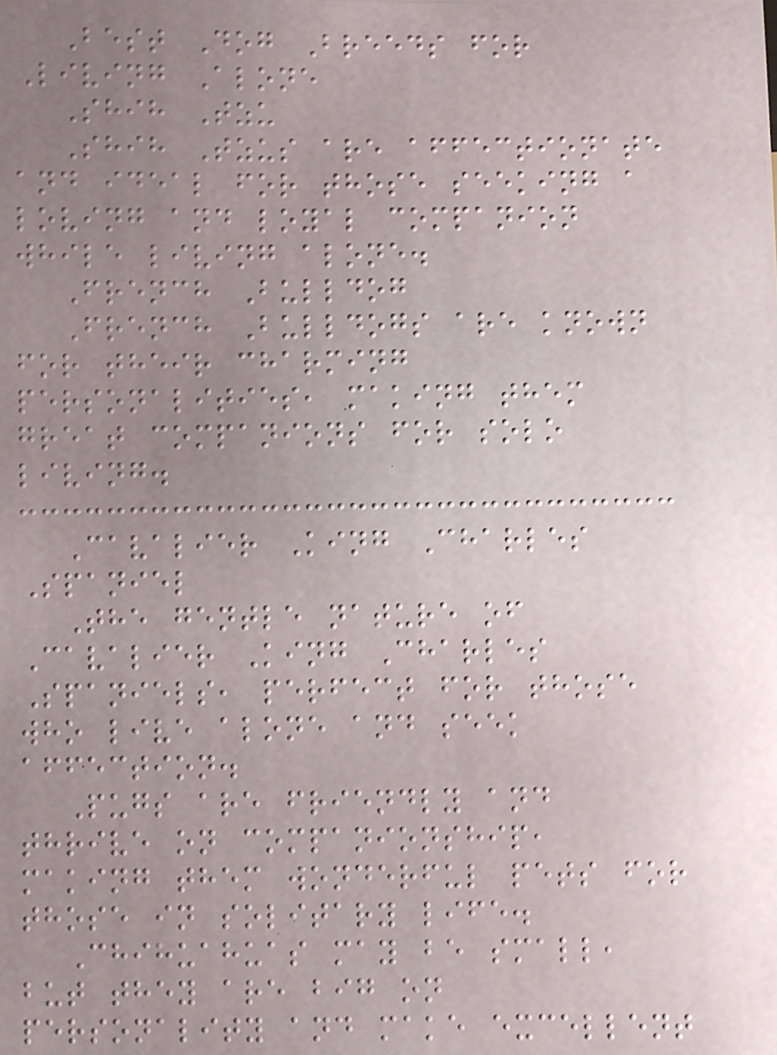Best Dog Breeds for
Living Alone
Shih Tzu
Shih Tzus are affectionate
and ideal for those seeking a
loving and loyal companion
while living alone.
French Bulldog
French Bulldogs are known
for their charming
personalities, making them
great companions for solo
living.
Cavalier King Charles
Spaniel
The gentle nature of
Cavalier King Charles
Spaniels, perfect for those
who live alone and seek
affection.
Pugs are friendly and
thrive on companionship,
making them wonderful pets for
those in solitary life.
Chihuahuas may be small,
but they are big on
personality and make excellent
